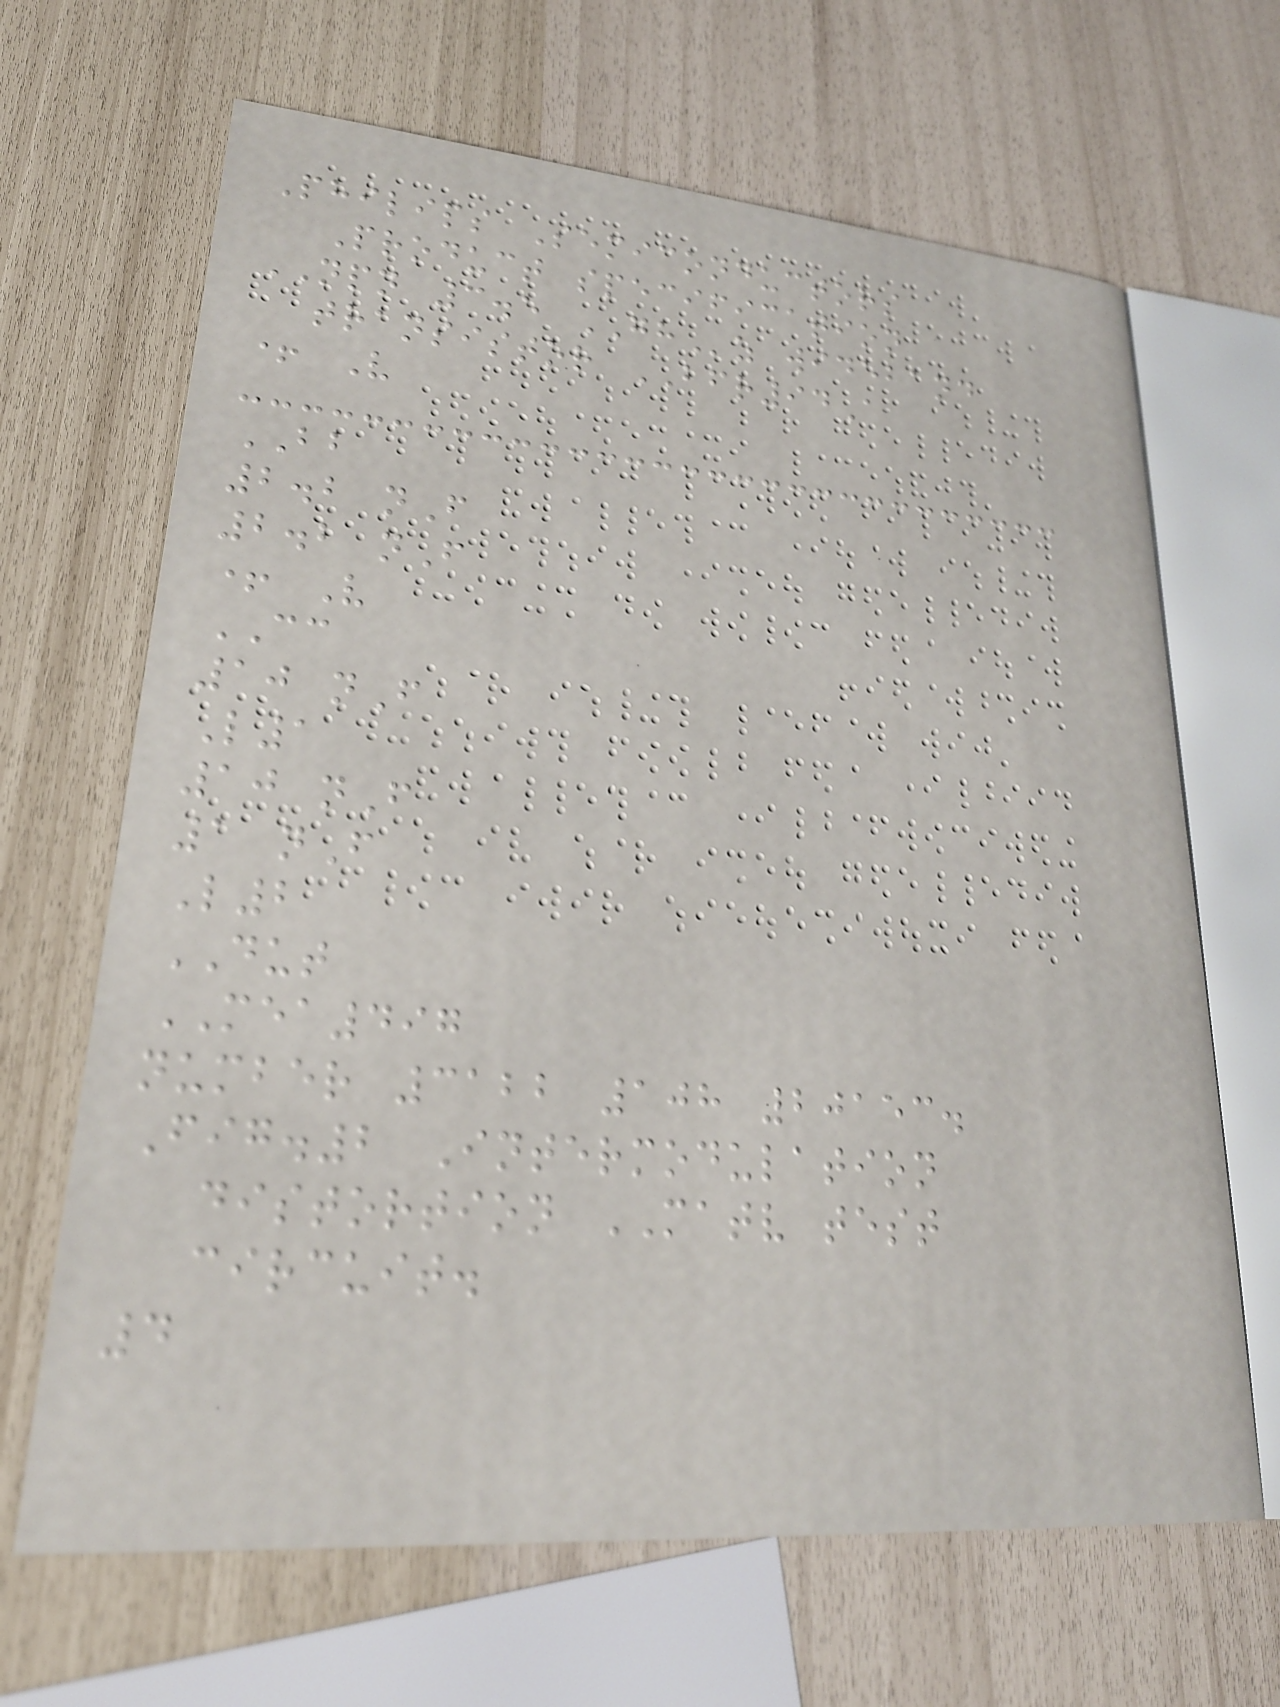Philips Semiconductors
Product specification
NPN 3.5 GHz wideband
transistor BFR94A
+ V
BB
2.2 nF
2.2 nF
+ V
CC
10 nF
L1
10 nF
1 nF
L2
DUT
MEA497
number 3122 108 20153.
Fig.2 Intermodulation
distortion MATV test
circuit.
4
